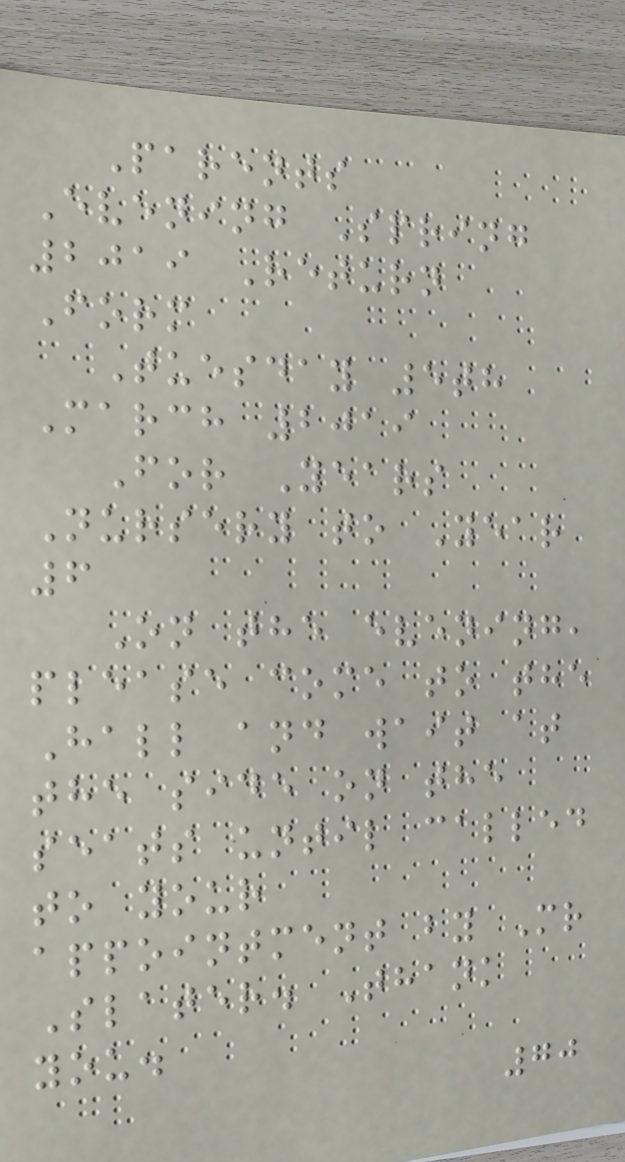Parents
Evening Spring
2019 Return
Form
Tuesday 5th
March 2019
For Years
Nursery to Year
6
On the evening,
please come to the
Hall and wait at
the side on the
seats until called
to your
appointment by Mr
Slater. Thank
you.
70
